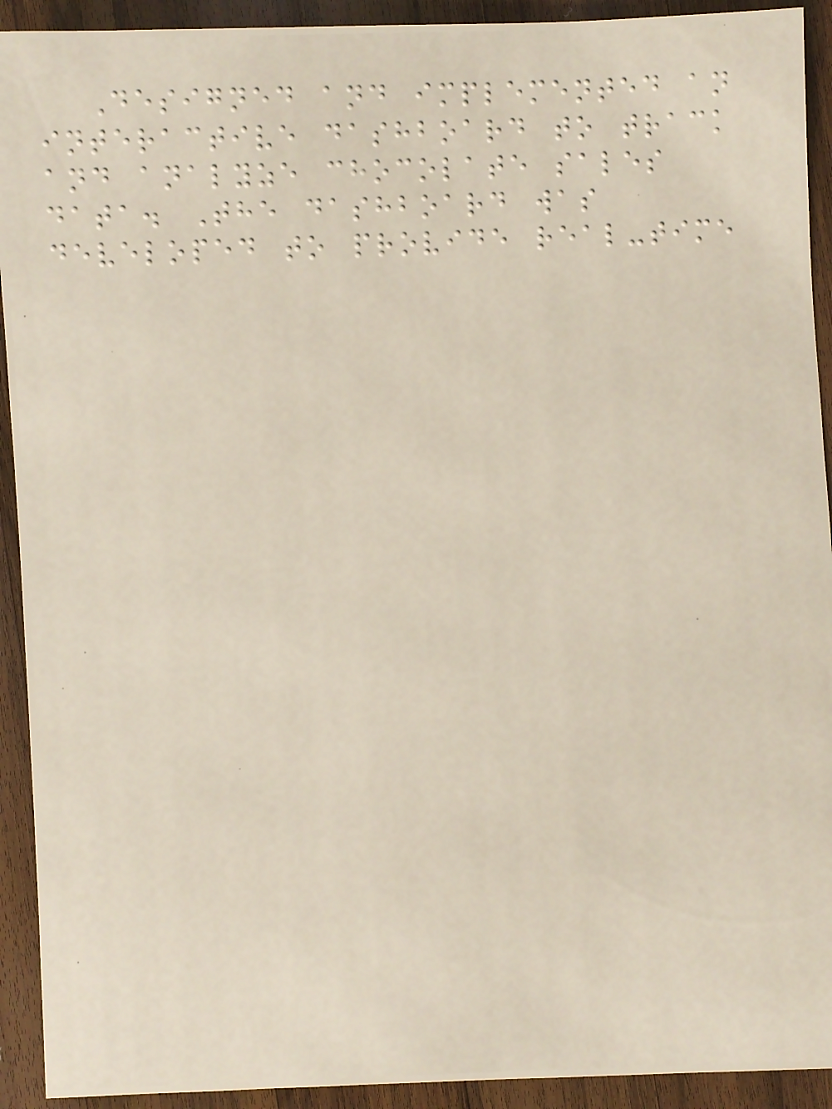Designed and implemented an
interactive dashboard to track
and analyze chocolate sales
data. The dashboard was
developed to provide real-time
